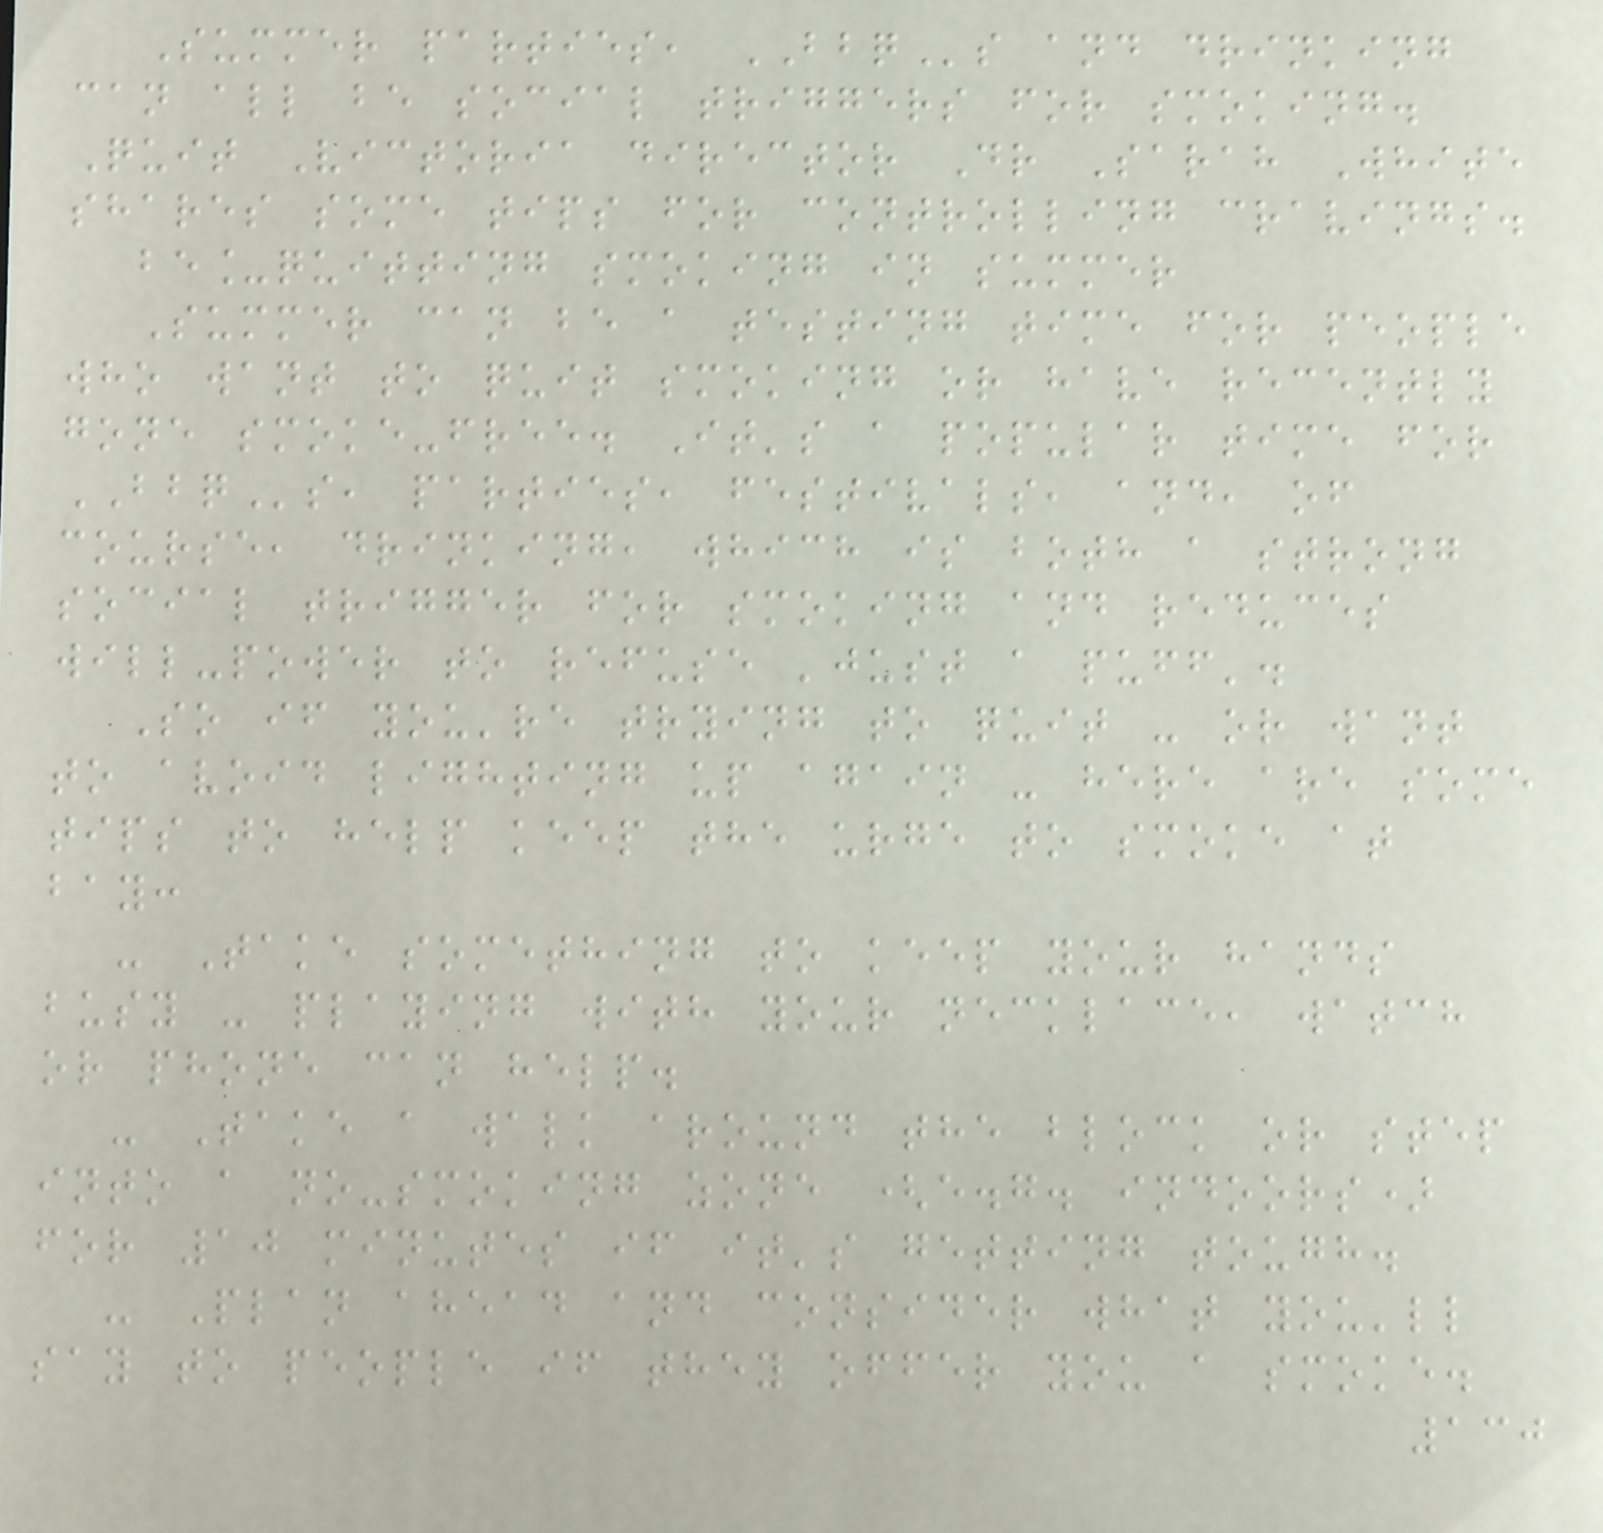Summer parties, BBQs and drinking
can all be social triggers for smoking.
Quit Victoria director Dr Sarah White
shares some tips for controlling cravings.
be_quitting smoking in summer
Summer can be a testing time for people
who want to quit smoking or have recently
gone smoke-free. It's a popular time for
BBQs, parties, festivals, and, of
course, drinking, which is both a strong
social trigger for smoking and reduces
will-power to refuse 'just a puff'.
So if you're trying to quit - or want
to avoid lighting up again - here are some
tips to help keep the urge to smoke at
bay:
- Take something to keep your hands
busy - playing with your necklace, watch
or phone can help.
- Take a walk around the block or step
into a no-smoking zone (e.g. indoors)
for 10 minutes if it's getting tough.
- Plan ahead and consider what you'll
say to people if they offer you a smoke.
130
